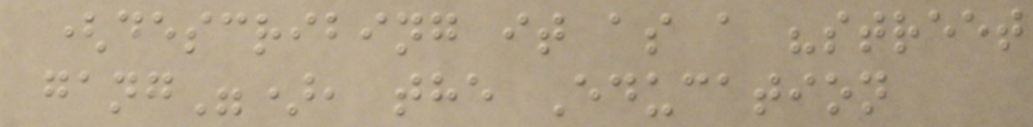(describing it as a "street
gang"), the Education
